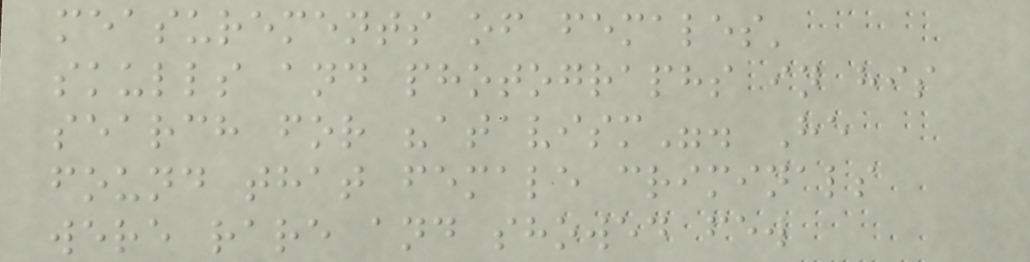measurements of females'
skulls and photographs in his
search for "atavism". He
found that female criminals
were rare and showed few
